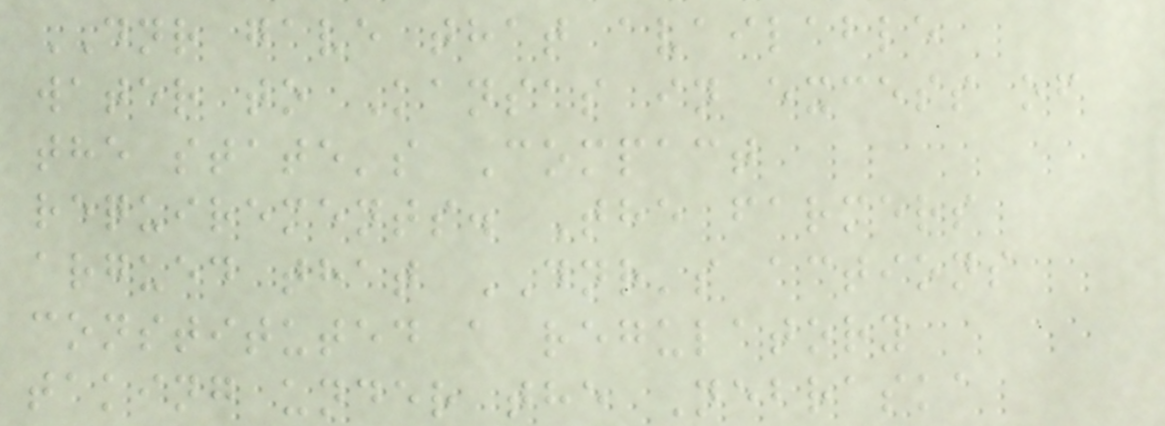DNR gave that available
water to Kansas in excess of
the state's Compact
requirements. The farmers
argued that DNR's actions
constituted a regulatory
taking under the Nebraska
